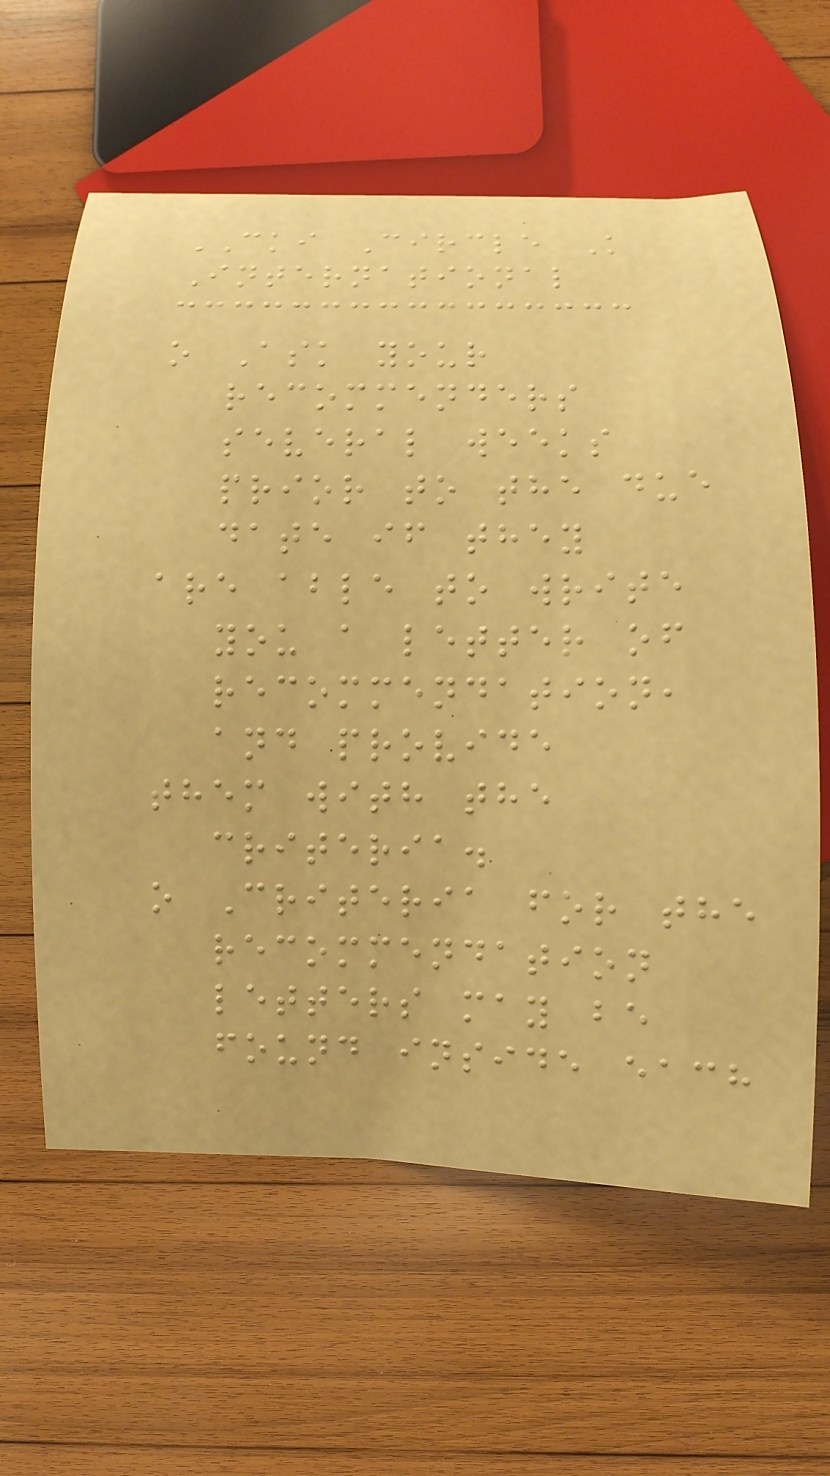CKI Circle K
International
o Ask your
recommenders
several weeks
prior to the due
date if they
are able to write
you a letter of
recommendation,
and provide
them with the
criteria.
o Criteria for the
recommendation
letters may be
found inside each
